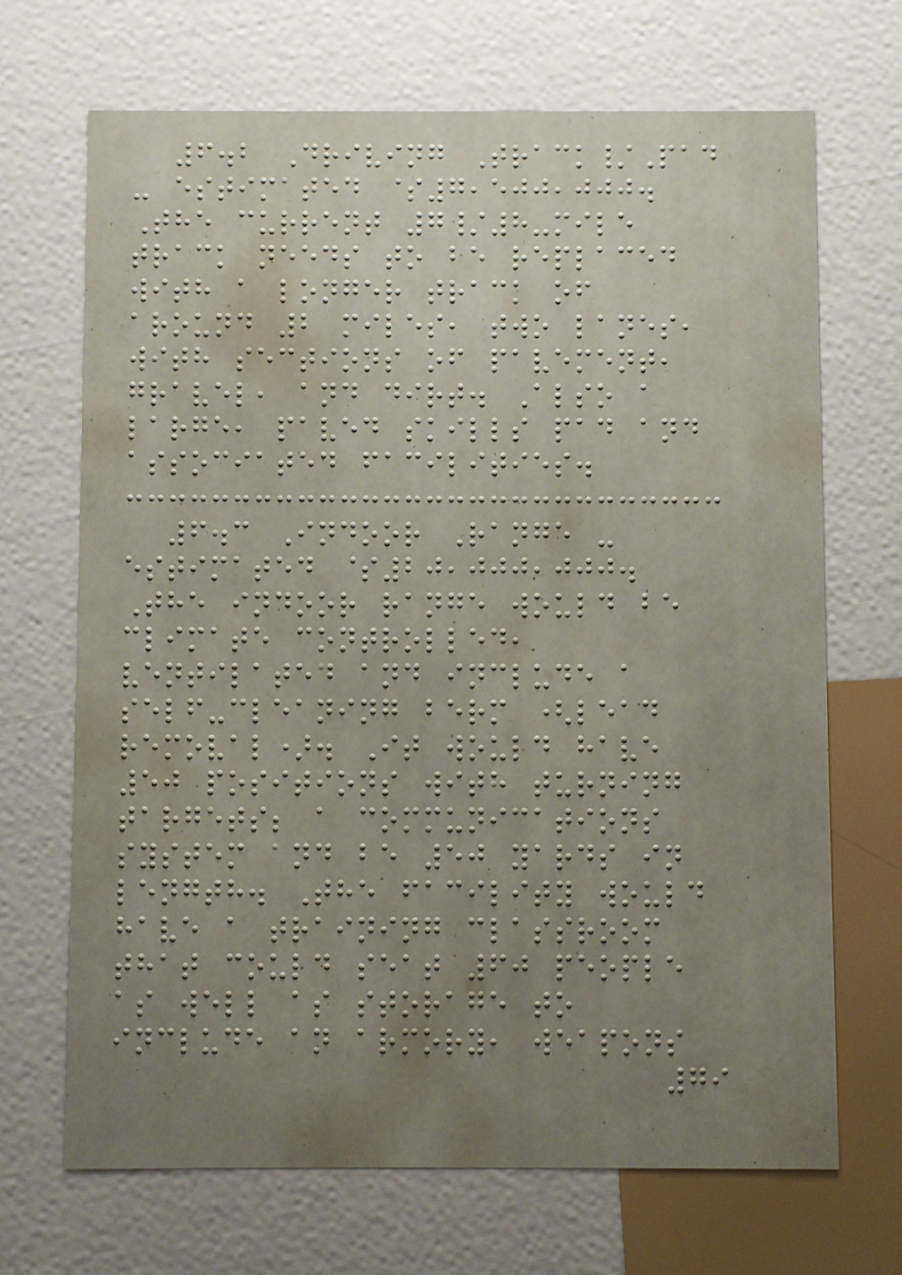6.2 Driving Track/Pad
- estimated $7,500,000.
The current 7/8-mile
track needs to be replaced
with a longer track of
around 2 miles, two lanes,
with sections of pavement,
gravel, and dirt. Also a
large, paved skills pad and
associated facilities.
6.3 Indoor Range -
estimated $20,000,000.
The indoor range would be
climate controlled,
ventilated and include a
self-cleaning berm (lead
removal). It would have
50 positions with turning
targets; a communications
system and be 50 yards in
length. The facility would
have a training classroom
that could seat 60 people
as well as storage to
include an armory, weapons
79
